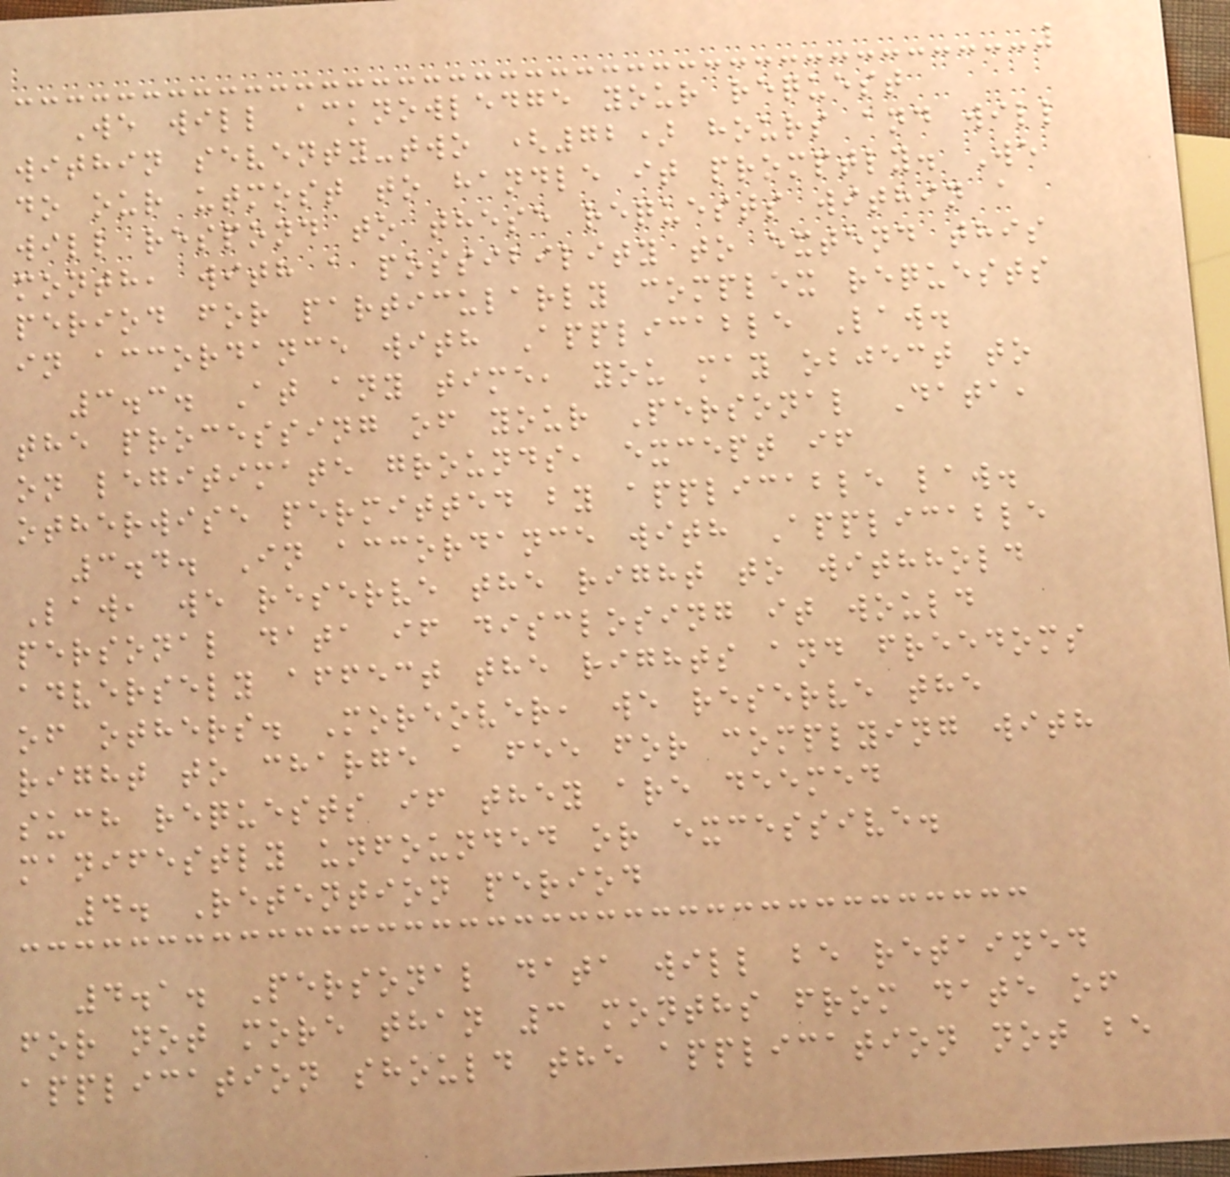We will acknowledge your request
within seventy-two (72) hours and will
do our utmost to handle it promptly. We
will respond to these requests within a
month, with a possibility to extend this
period for particularly complex requests
in accordance with Applicable Law.
3.3. At any time, you may object to
the processing of your Personal Data,
on legitimate grounds, except if
otherwise permitted by applicable law.
3.4. In accordance with Applicable
Law, we reserve the right to withhold
personal data if disclosing it would
adversely affect the rights and freedoms
of others. Moreover, we reserve the
right to charge a fee for complying with
such requests if they are deemed
manifestly unfounded or excessive.
4. Retention period
4.1. Personal data will be retained
for not more than 3 months from date of
application should the application not be
